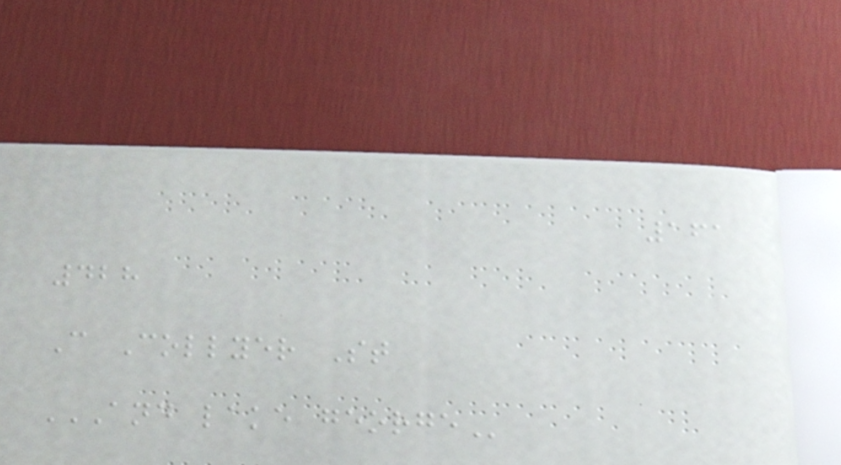161
428
C Collyer St
AND LAKE GEORGE
